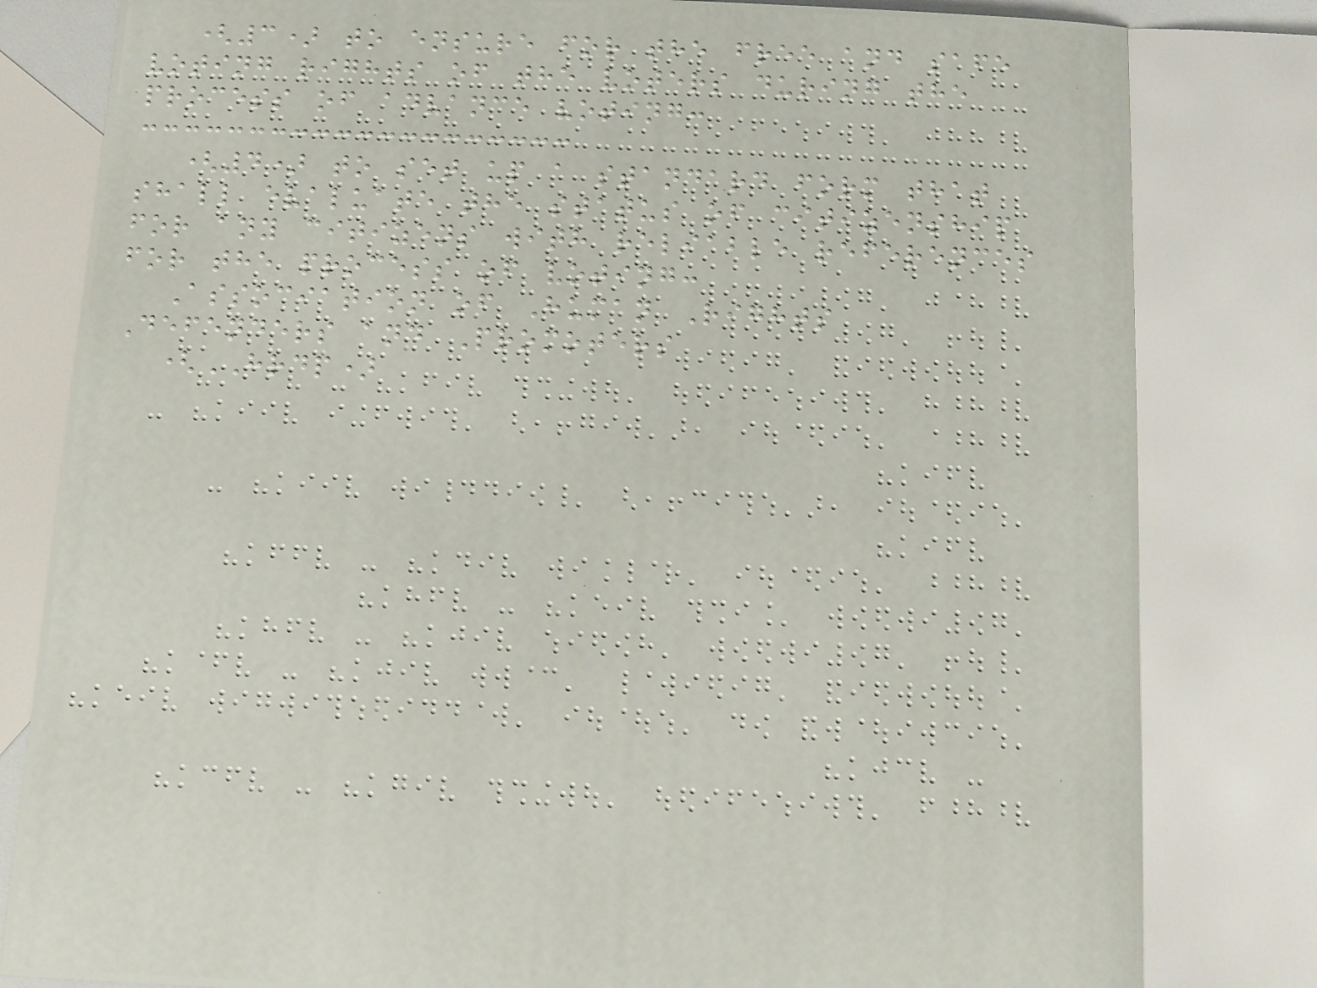(3) to ensure for the free and safe
voting rights of the voters during the
process of advance voting:
(4) to set up a standard form that
shall evaluate the status of citizenship
for any citizens with reliable references
for the process of voting:
Association of Human Rights
Defenders and Promoters
(HRDP)
